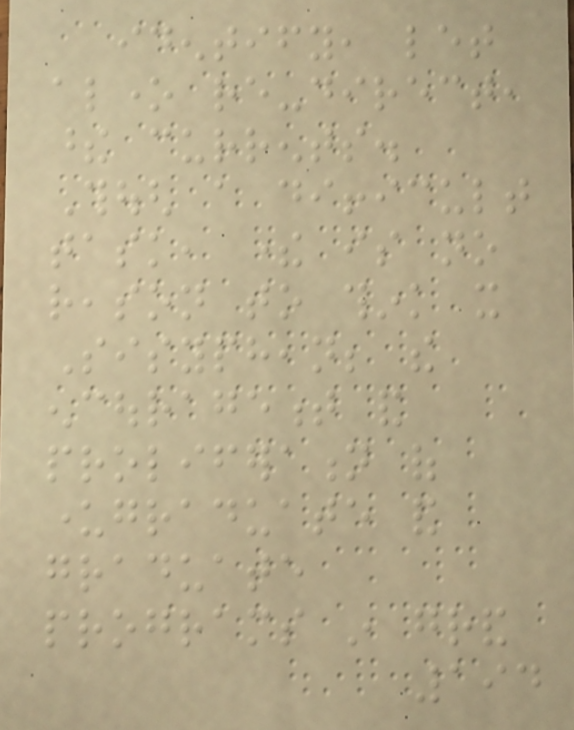identify, let
alone re-direct,
these currents.
Though a difficult
task, there is no
reason to think it
Sisyphean; the
encouragement and
proliferation of
undergraduate and
graduate
programs in grand
194
